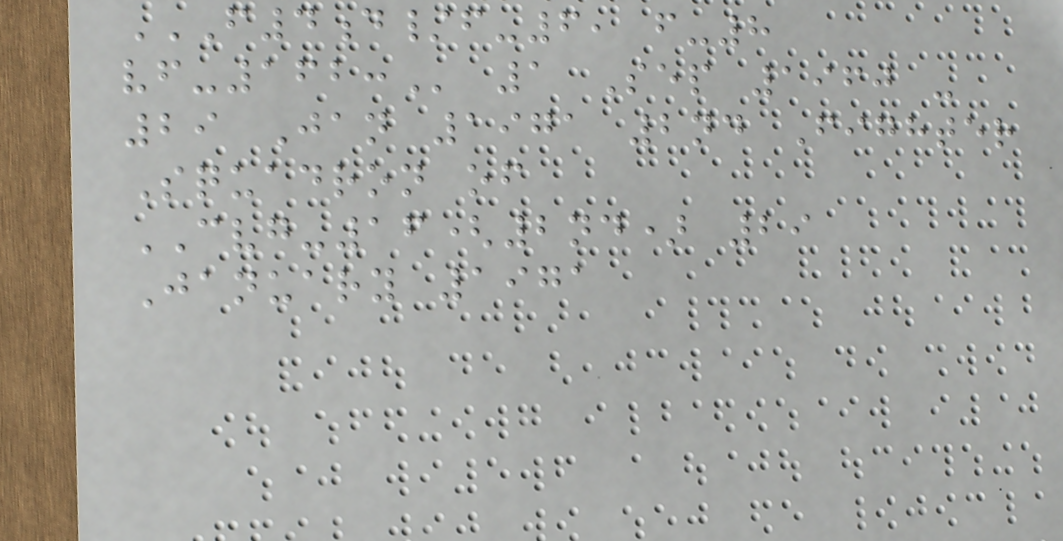F4D/F-6, F-8
VF-162: 1 Sep 1960 -
29 Jan 1971 2nd Fighter
Squadron of
CVG-16(2nd) 29
January 1971
